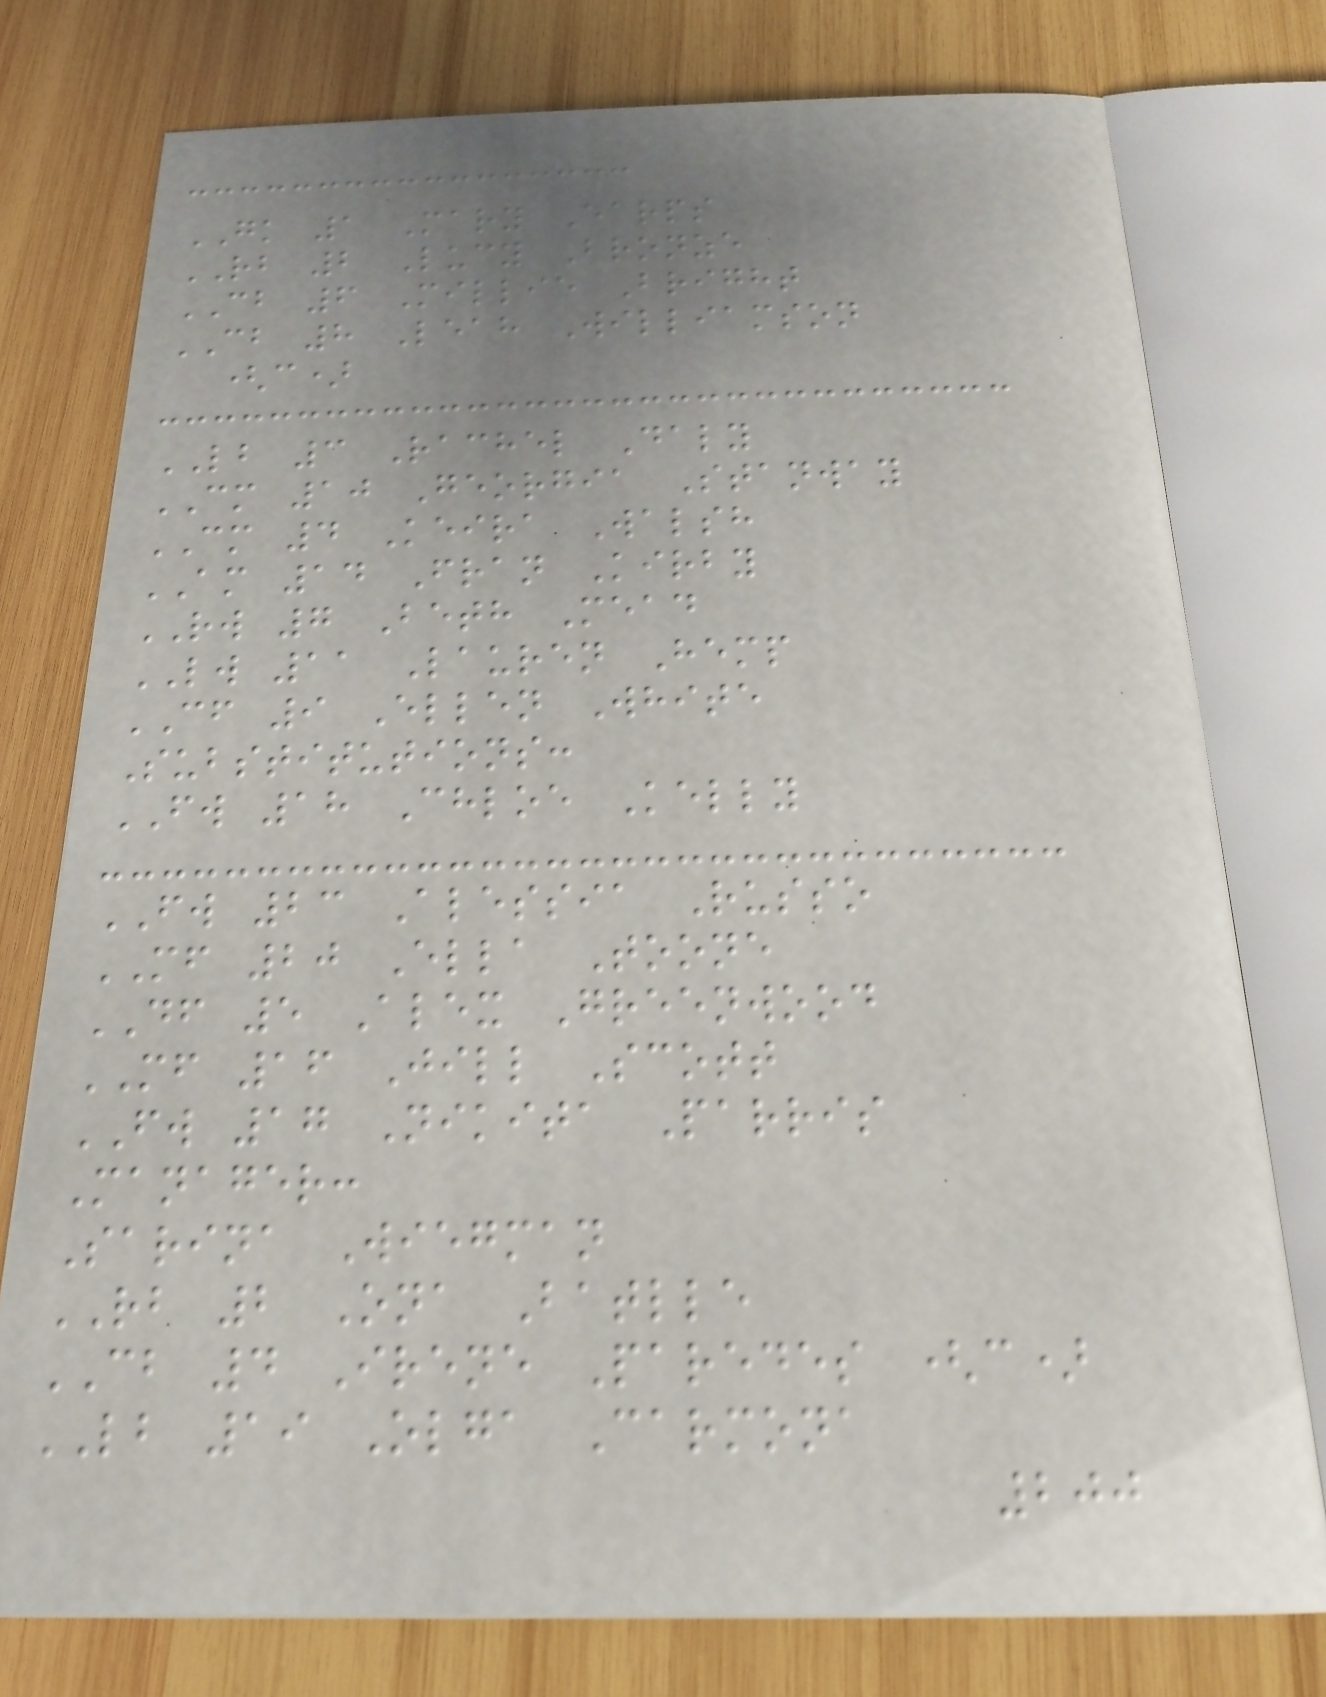GK 1 Mary Earps
RB 2 Lucy Bronze
CB 6 Millie Bright
CB 8 Leah Williamson
(c)
LB 3 Rachel Daly
CM 10 Georgia Stanway
CM 4 Keira Walsh
AM 14 Fran Kirby
RW 7 Beth Mead
LW 11 Lauren Hemp
CF 9 Ellen White
Substitutions:
FW 18 Chloe Kelly
FW 23 Alessia Russo
MF 20 Ella Toone
DF 5 Alex Greenwood
MF 16 Jill Scott
FW 17 Nikita Parris
Manager:
Sarina Wiegman
RB 2 Ona Batlle
CB 4 Irene Paredes (c)
LB 19 Olga Carmona
200
